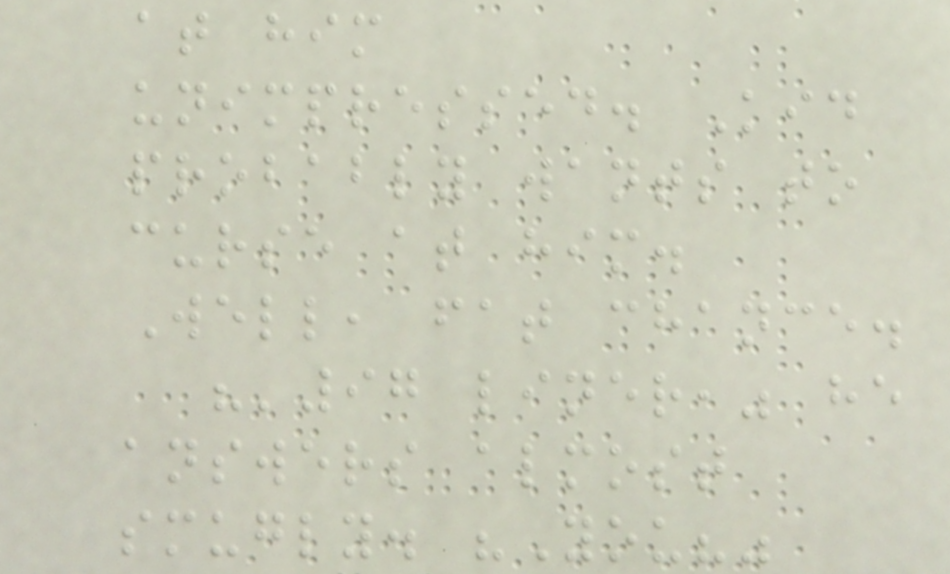at him
unimpressed. Kid
probably wants to
curse at him.
Well, fat chance.
"'97 liner," he
answers almost
smugly. "You?"
